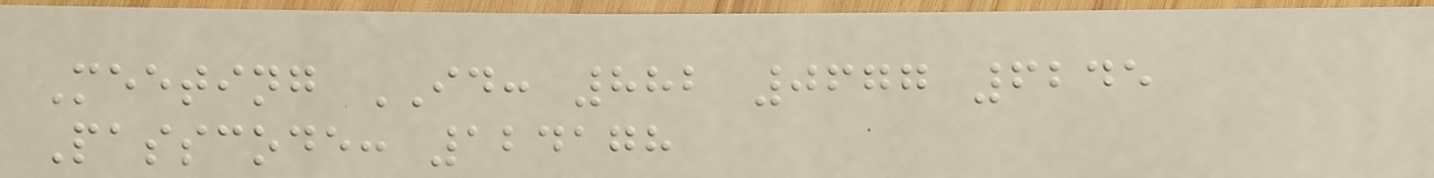Meeting ID: 882 0677 6245
Passcode: 124178
